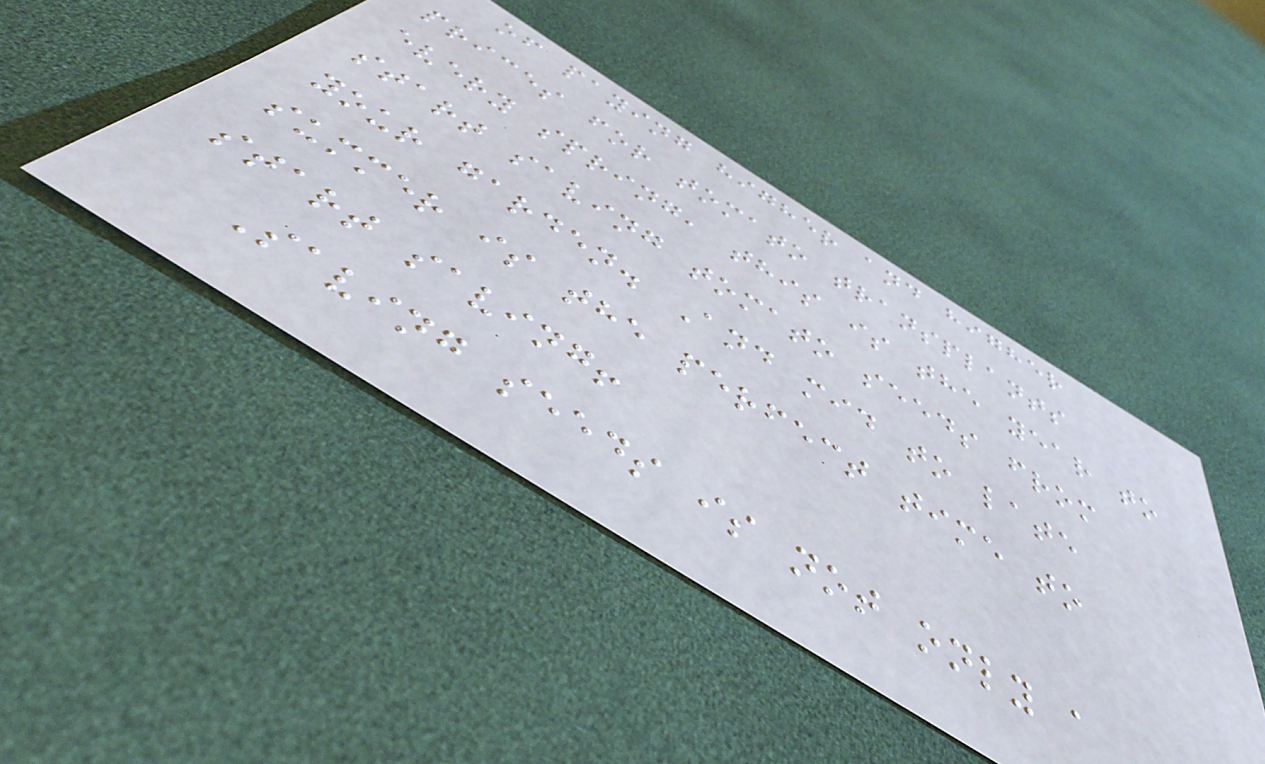of paying higher and higher
prices for tomato transplants
every spring, this is the year to
start saving tomato seeds from
your garden. And mid to late
summer is the perfect time to
start saving!
Saving seeds is not only a
